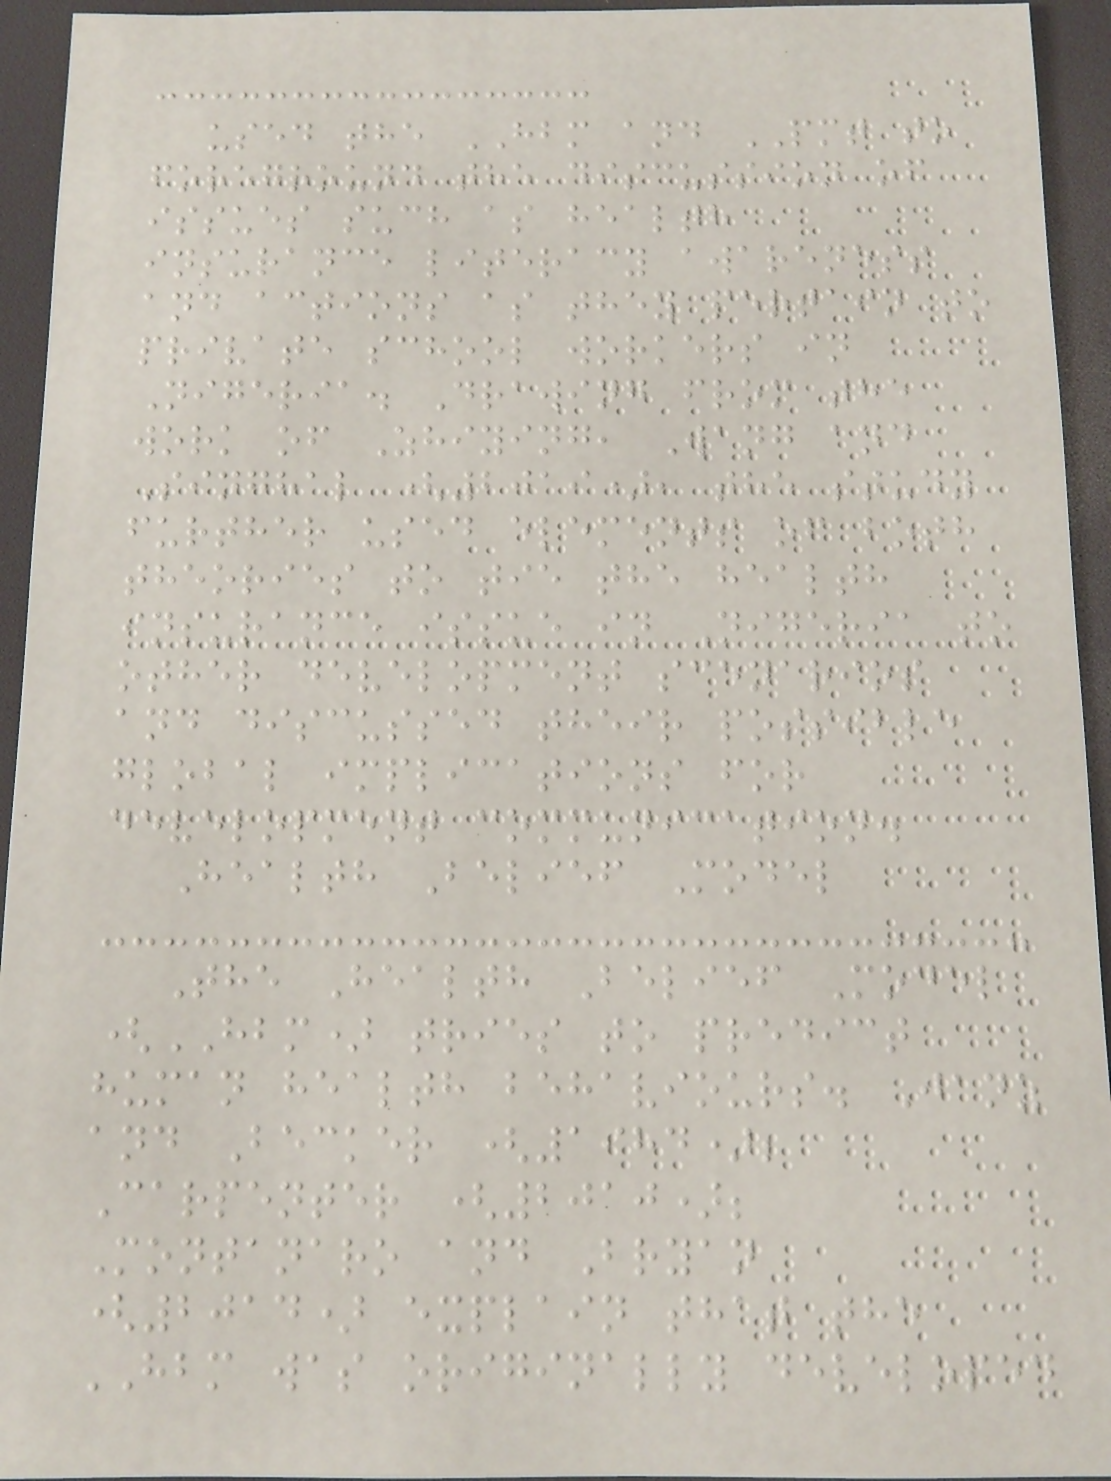used the HBM and PMT to
foreground the discussion of
issues such as health
insurance literacy awareness
and actions as they pertain to
private school workers in
Nigeria. Drawing from the
work of Zhiying, Wang and
Singhal (2019), the study
further used elements of both
theories to tie the health
insurance issue in Nigeria to
other development scenarios
and discussed their possible
global implications for
development communication.
Health Belief Model
The Health Belief Model
(HBM) tries to predict
human health behaviours. Janz
and Becker (1984);
Carpenter (2010);
Montanaro and Bryan
(2014) explain that the
HBM was originally developed
